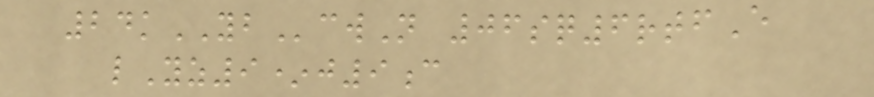24kYBcwN 06sq6rtfE
lYz9*j9c
